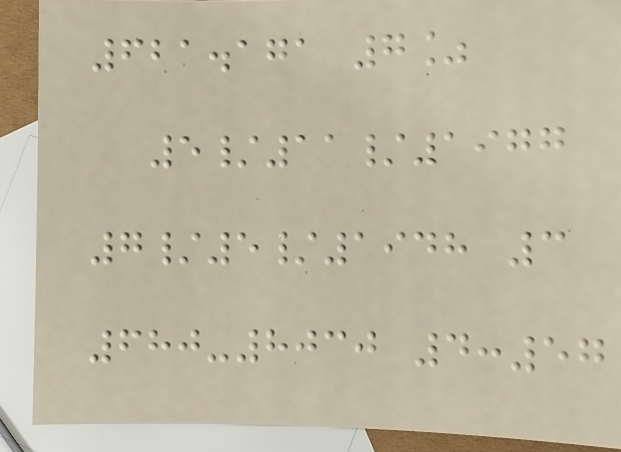621.171 7%
5/11/1977
7/5/1948 3
680-8030 4:57
